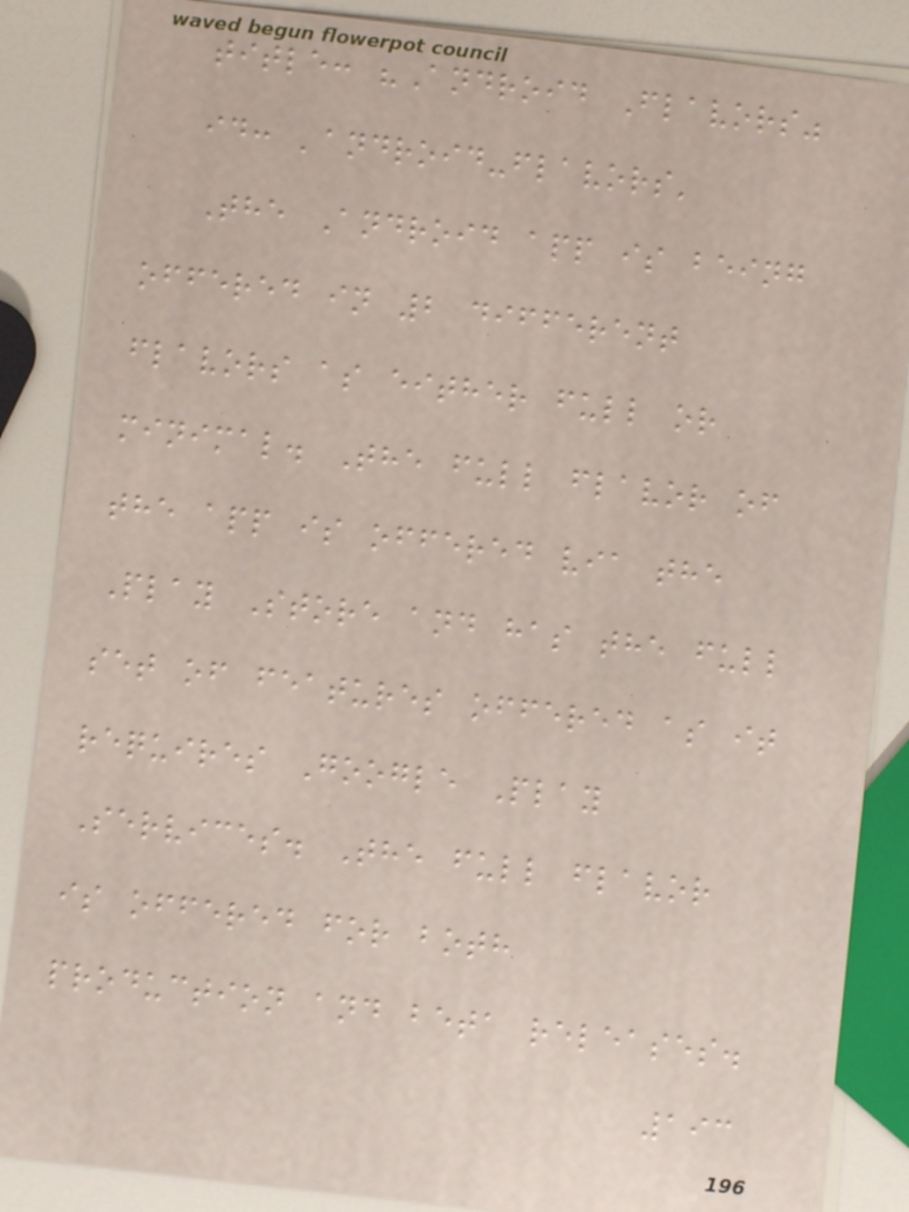title: "Android Flavors"
id: 'android-flavors'
The Android app is being
offered in 2 different
flavors as either full or
minimal. The full flavor of
the app is offered via the
Play Store and has the full
set of features offered as it
requires Google Play
Services. The full flavor
is offered for both
production and beta releases.
193
